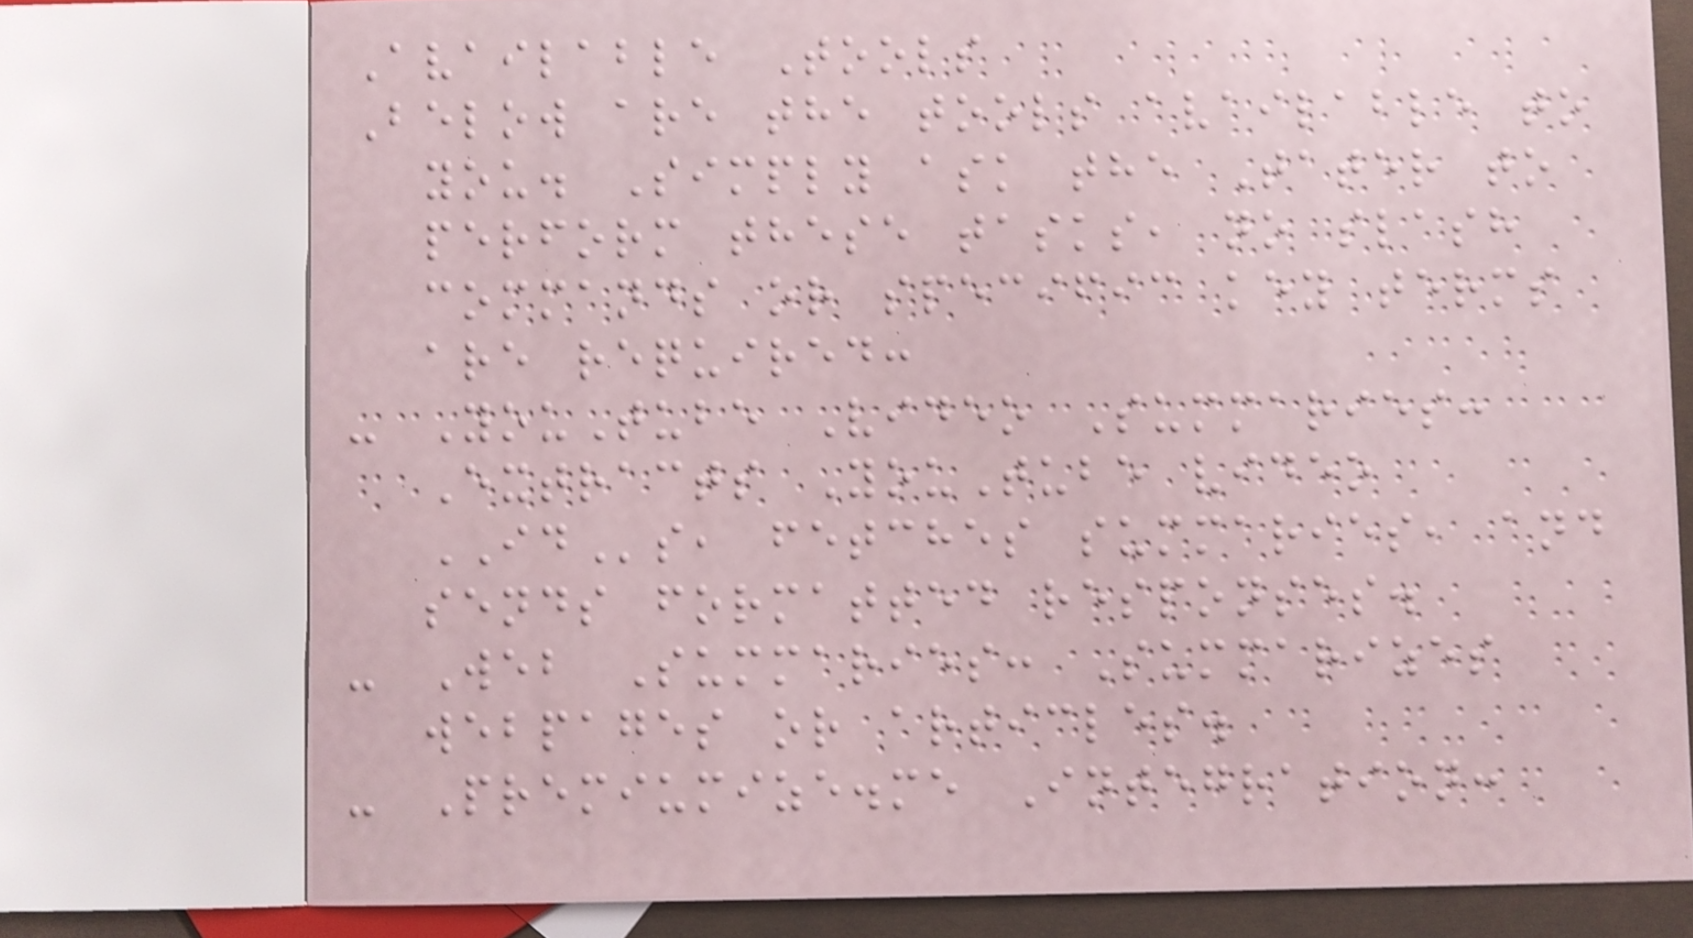Available Tools
Below are the tools available to
you. Simply ask the Tater to
perform these tasks, no slash
commands or specific key terms
are required:
- YouTube Video Summaries:
Extracts YouTube video
IDs, fetches summaries, and
sends formatted responses.
- Web Summaries: Summarizes
webpages or articles.
- Premiumize.me Integration:
